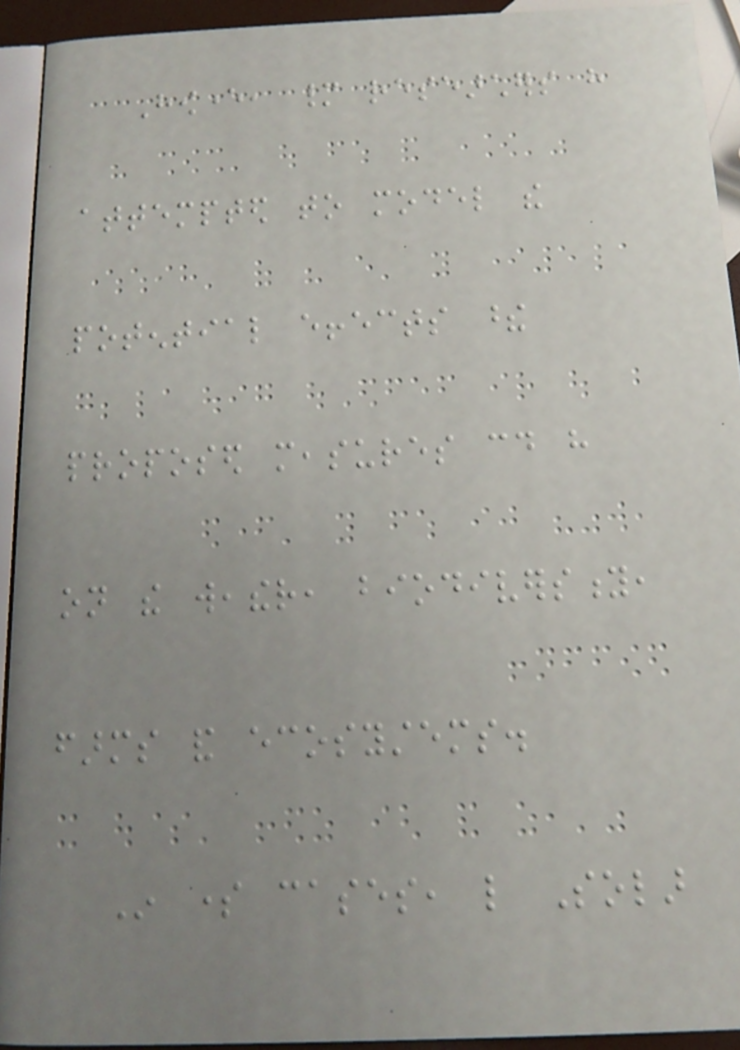However, many researchers have
attempted to model the
potential effects these
proposed measures could have
on the weather, biodiversity,
farms and ecosystems.
In some cases, like Solar
